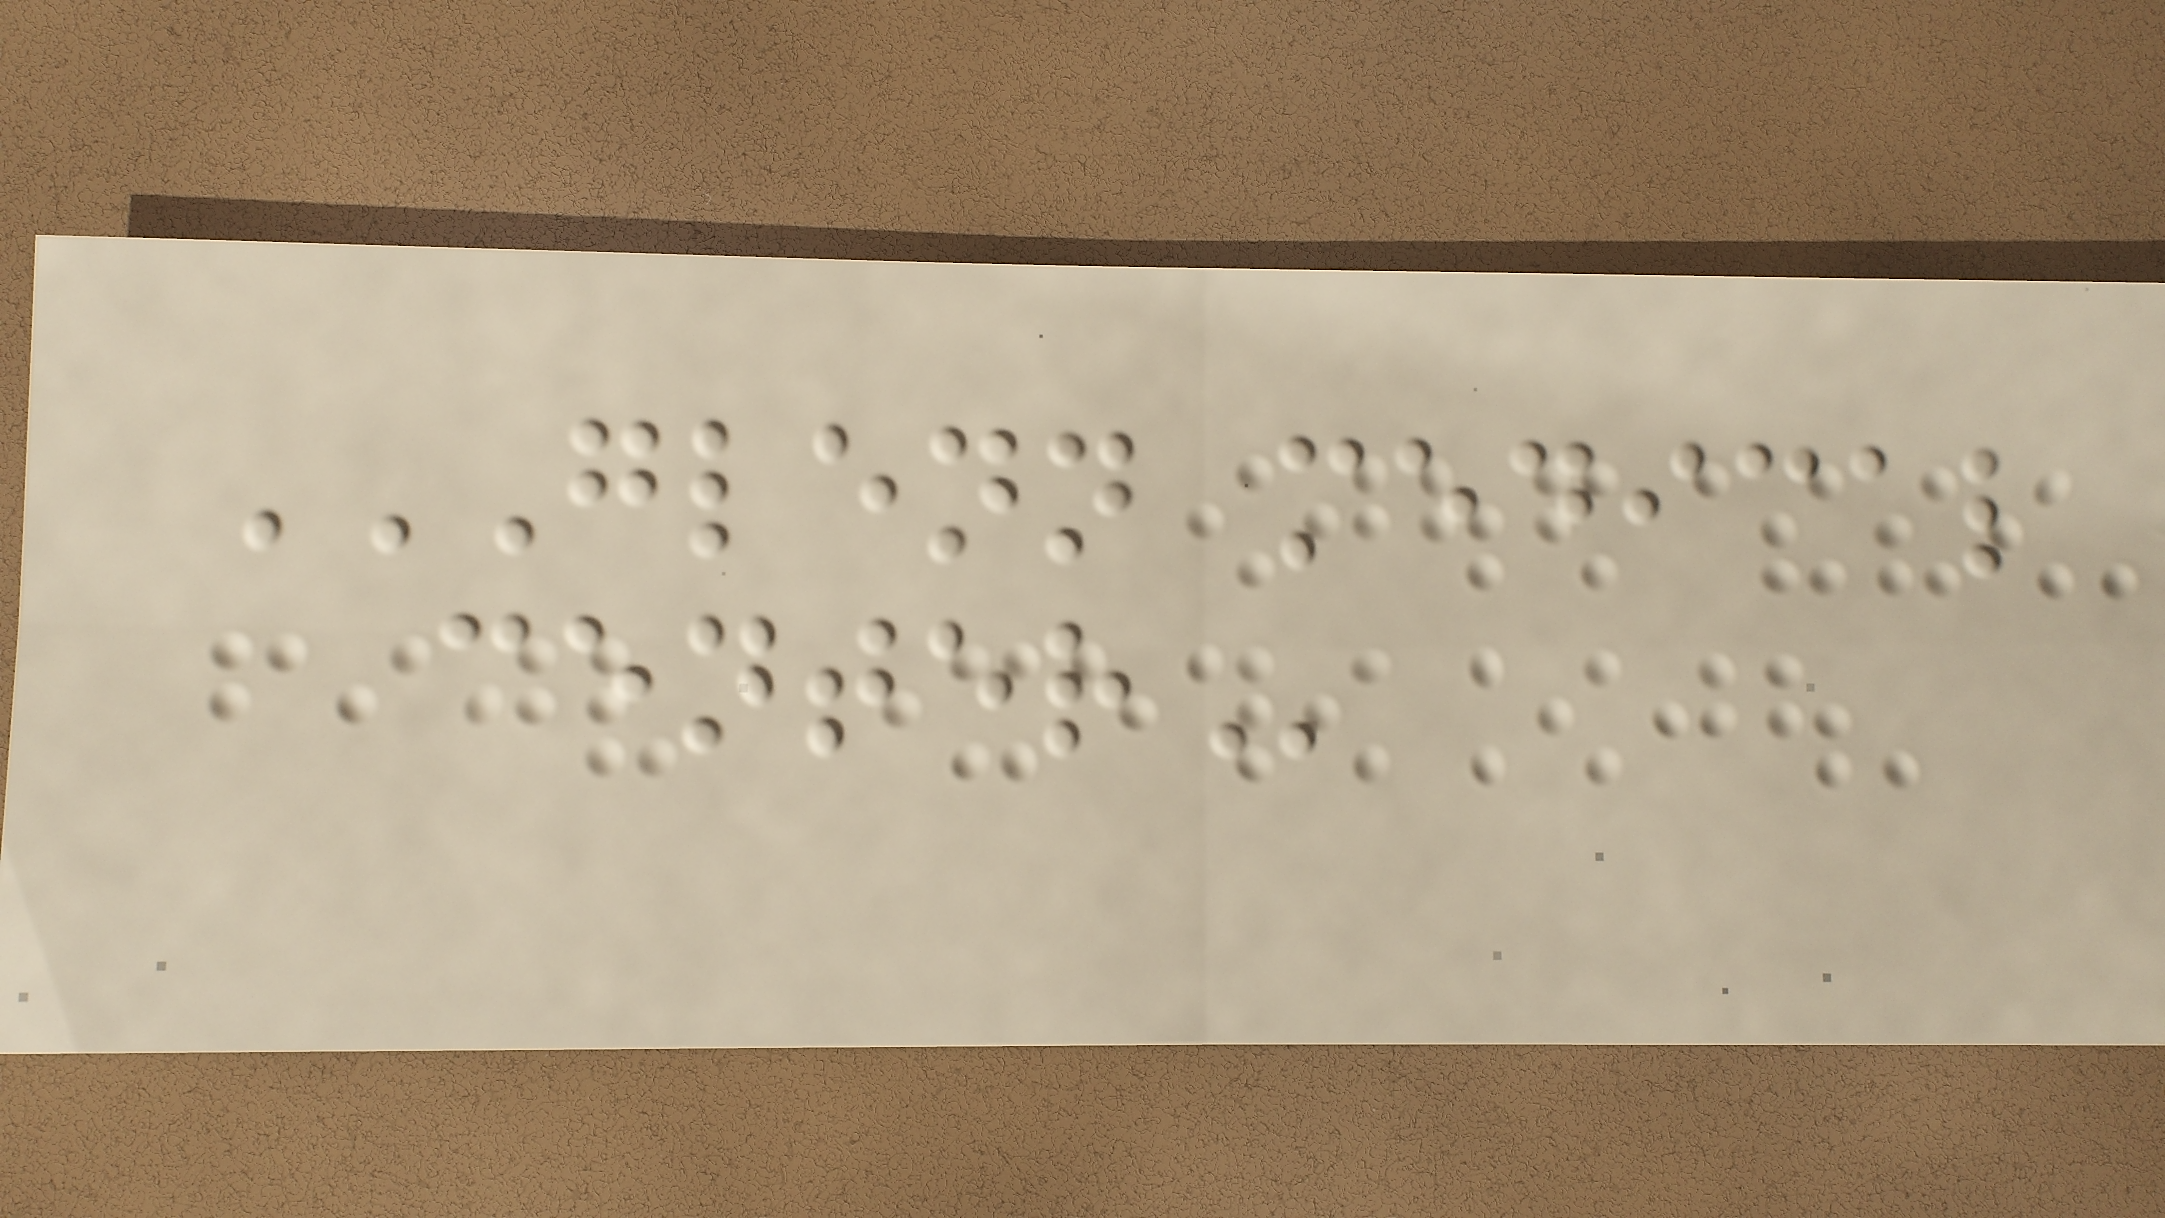GLENN MEDICAL
CENTER
